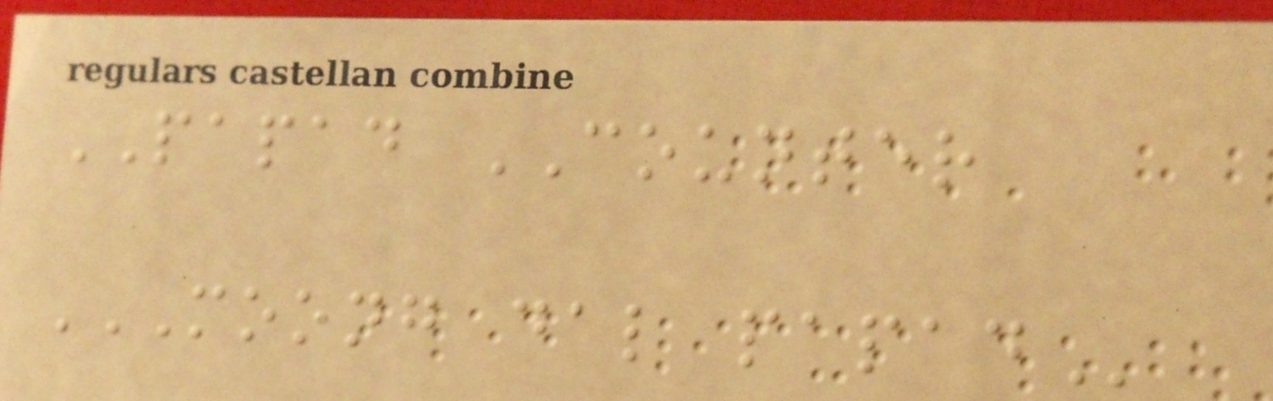PAPAD COUNTER
MOONG DAL PAPAD
